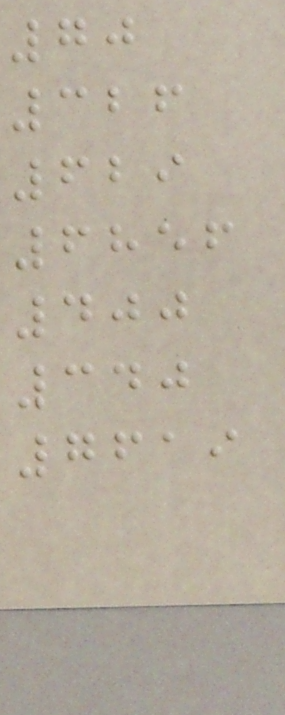70
326
629
6856
400
340
7619
